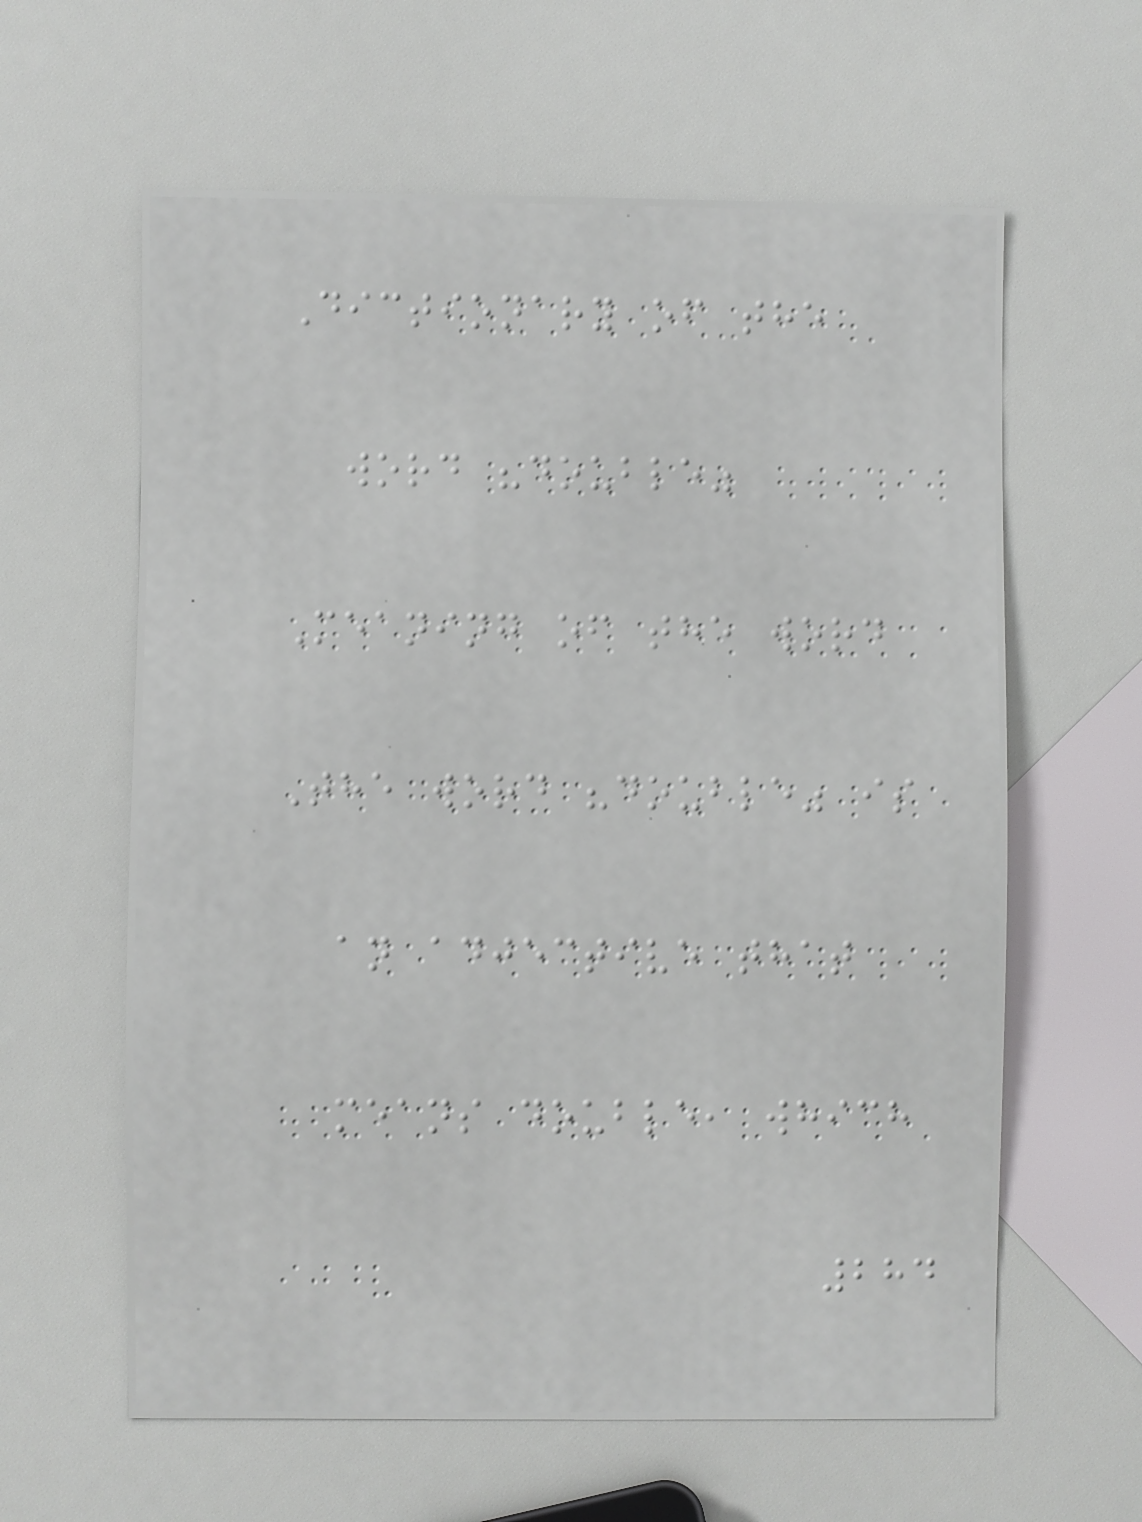Dictionary of the
word "double"
Meaning of the word
The word "double" is
an adjective that
means double, which
284
